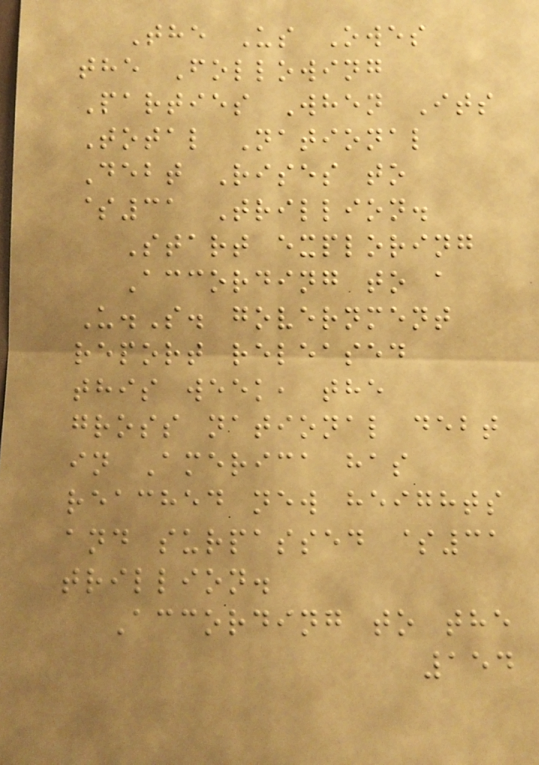The Us Owes
the Following
Parties When Its
Total National
Debt Rises to
$31 Trillion.
Start exploring
According to a
U.S. government
report released
this week, the
gross national debt
in America has
reached new heights
and surpassed $31
trillion.
According to the
154
